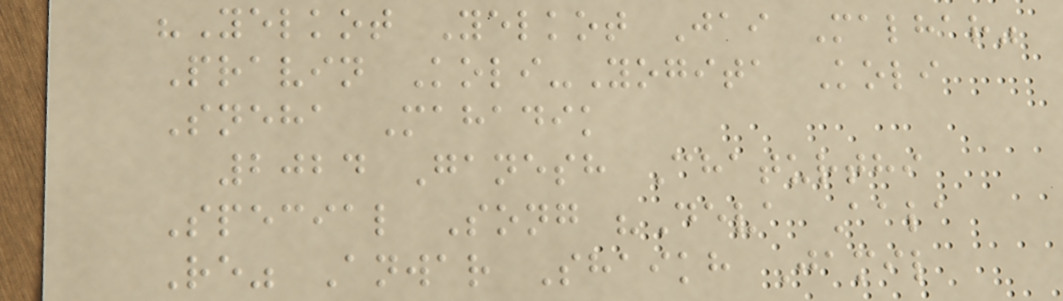"Yelkot Yelkot Jai Malhar"
Pravin Koli-Yogita Koli
Sneha Mahadik
2024 Ganesh Chaturthi
Special Song "Deva Aala
Re" Anwar Shaikh Jamil
